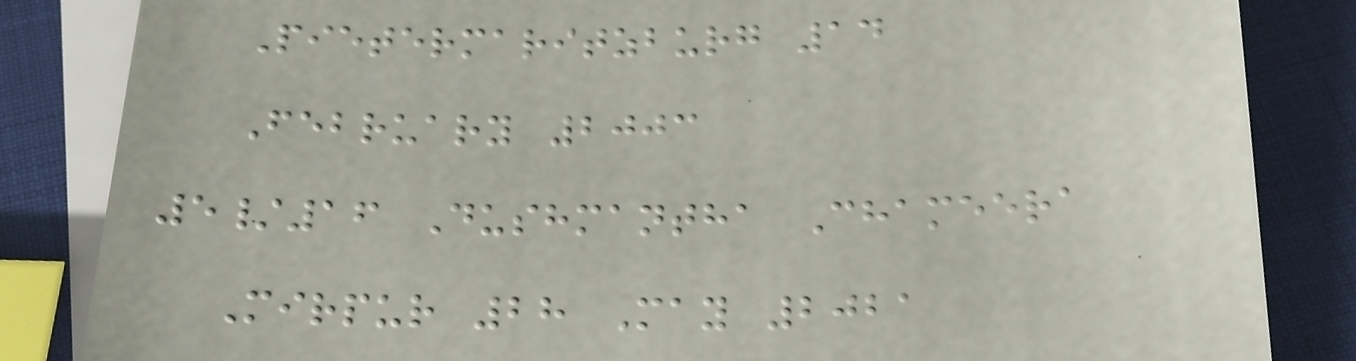Pietermaritzburg 14
February 2003
5/16 Dushmantha Chameera
Mirpur 28 May 2021
